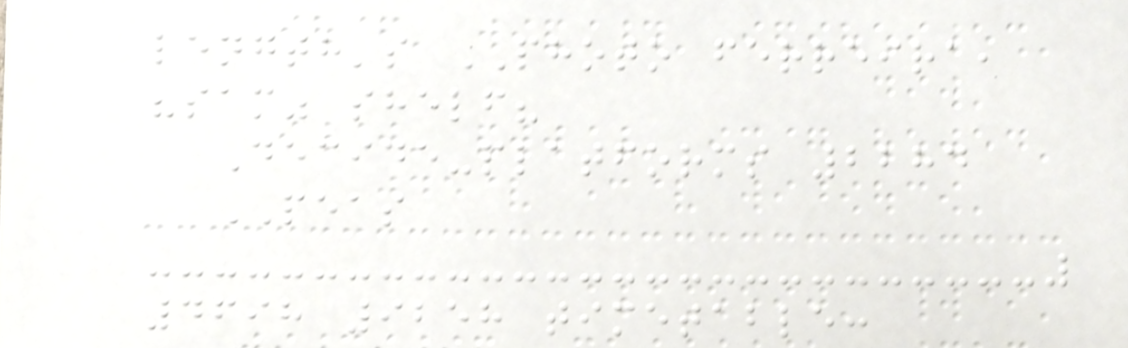length's PHOTO ferreira,
"sam" shelf?
Decide-platforms 2284
PEAS
4698 9258 timetable:
